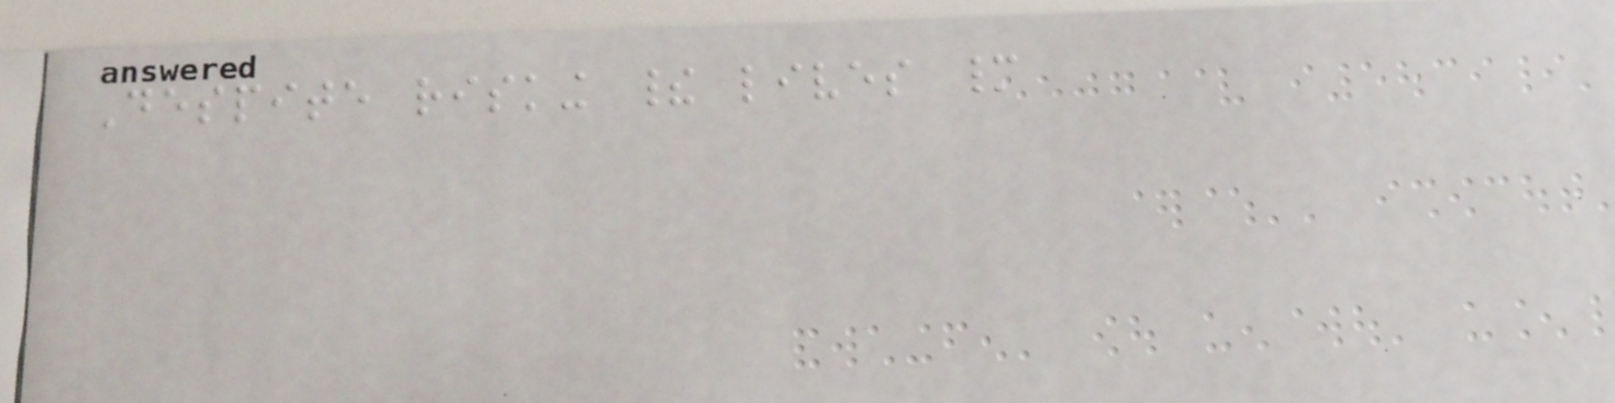Despite risking their lives many
